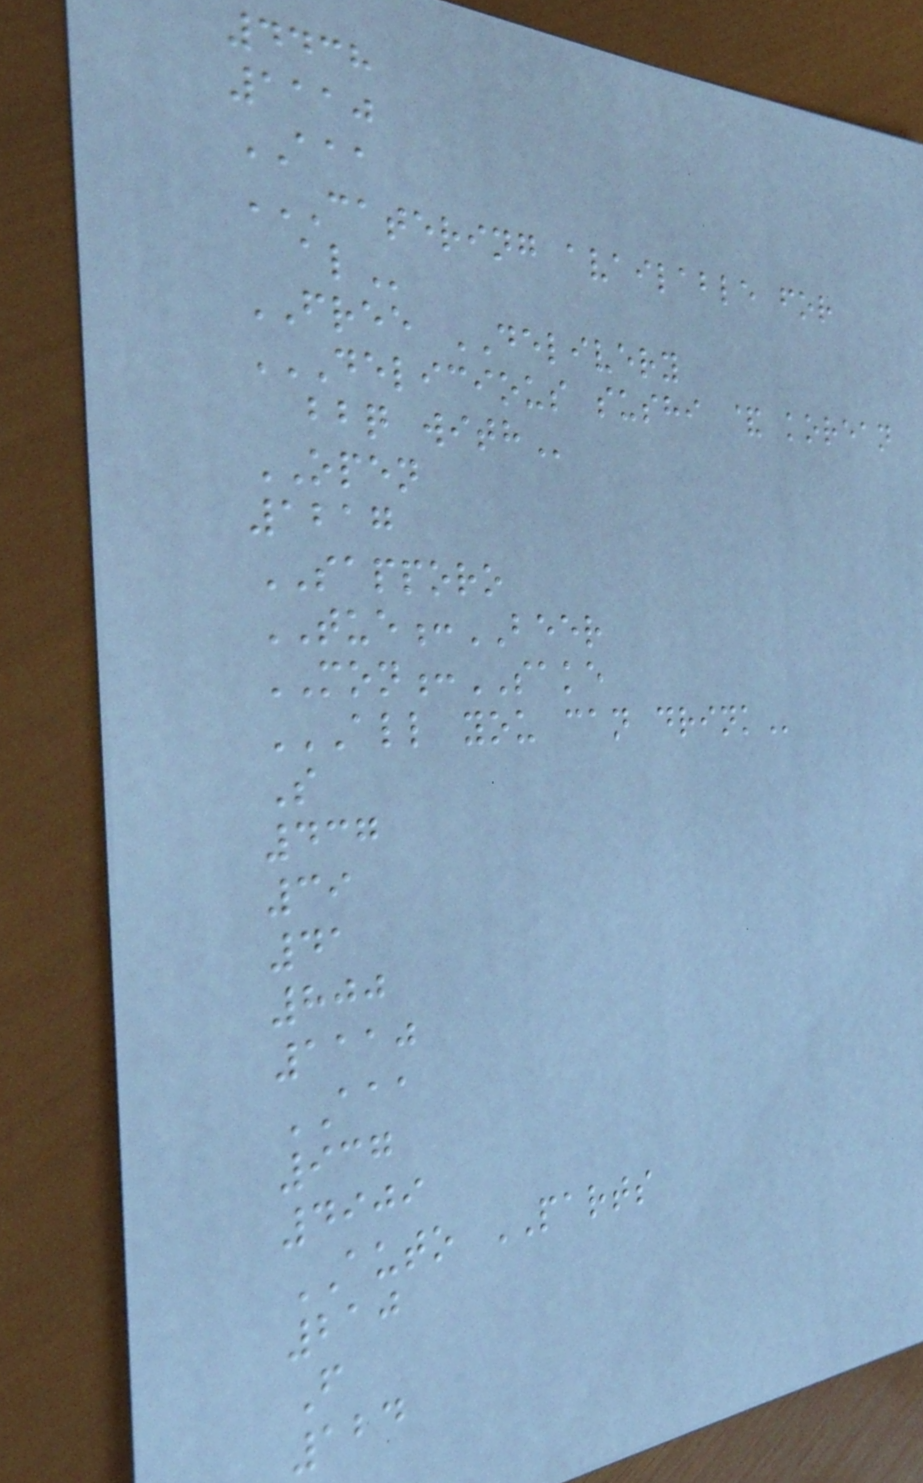4438
1110
AAA
CATERING AVAILABLE FOR
AL
FREE DELIVERY
DELICIOUS SUSHI & KOREAN
BBQ WITH
OPEN
1217
SAPPORO
TUE:BEER
MON:SAKE
ALL YOU CAN DRINK
S
437
39
41
800
1110
AAA
937
4909
AUTO PARTS
210
F
124
